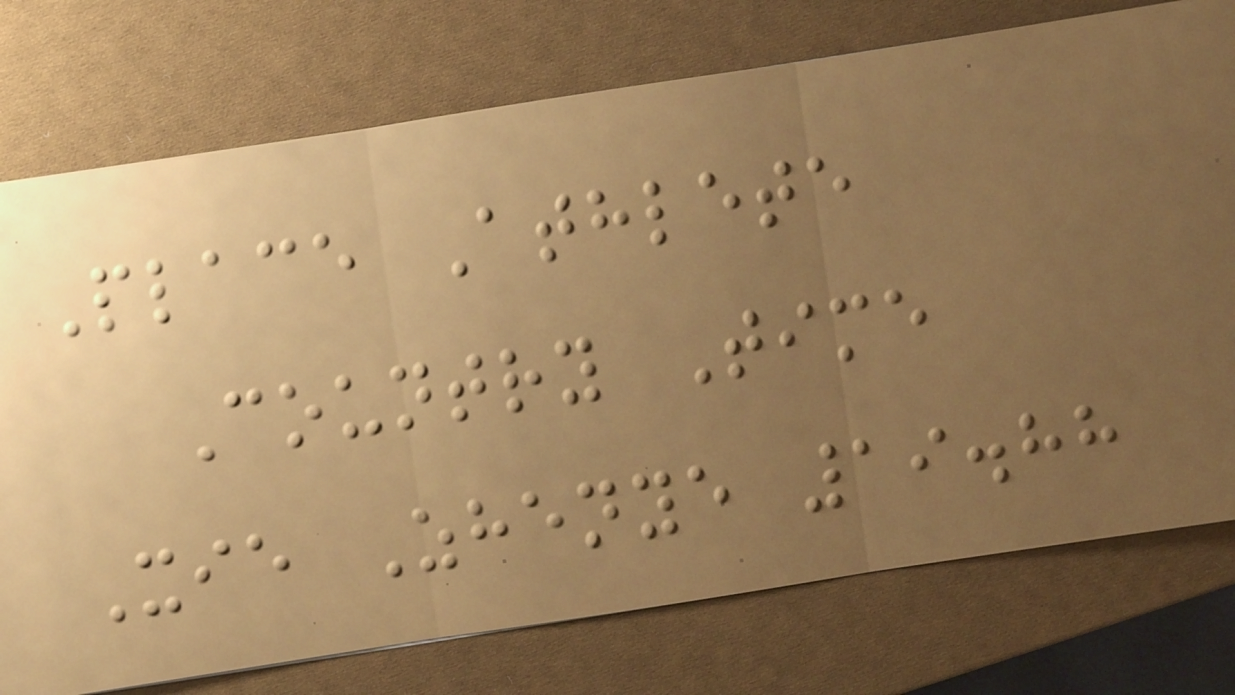Place Athlete
Country Time
Xie Zhenye 19.88
